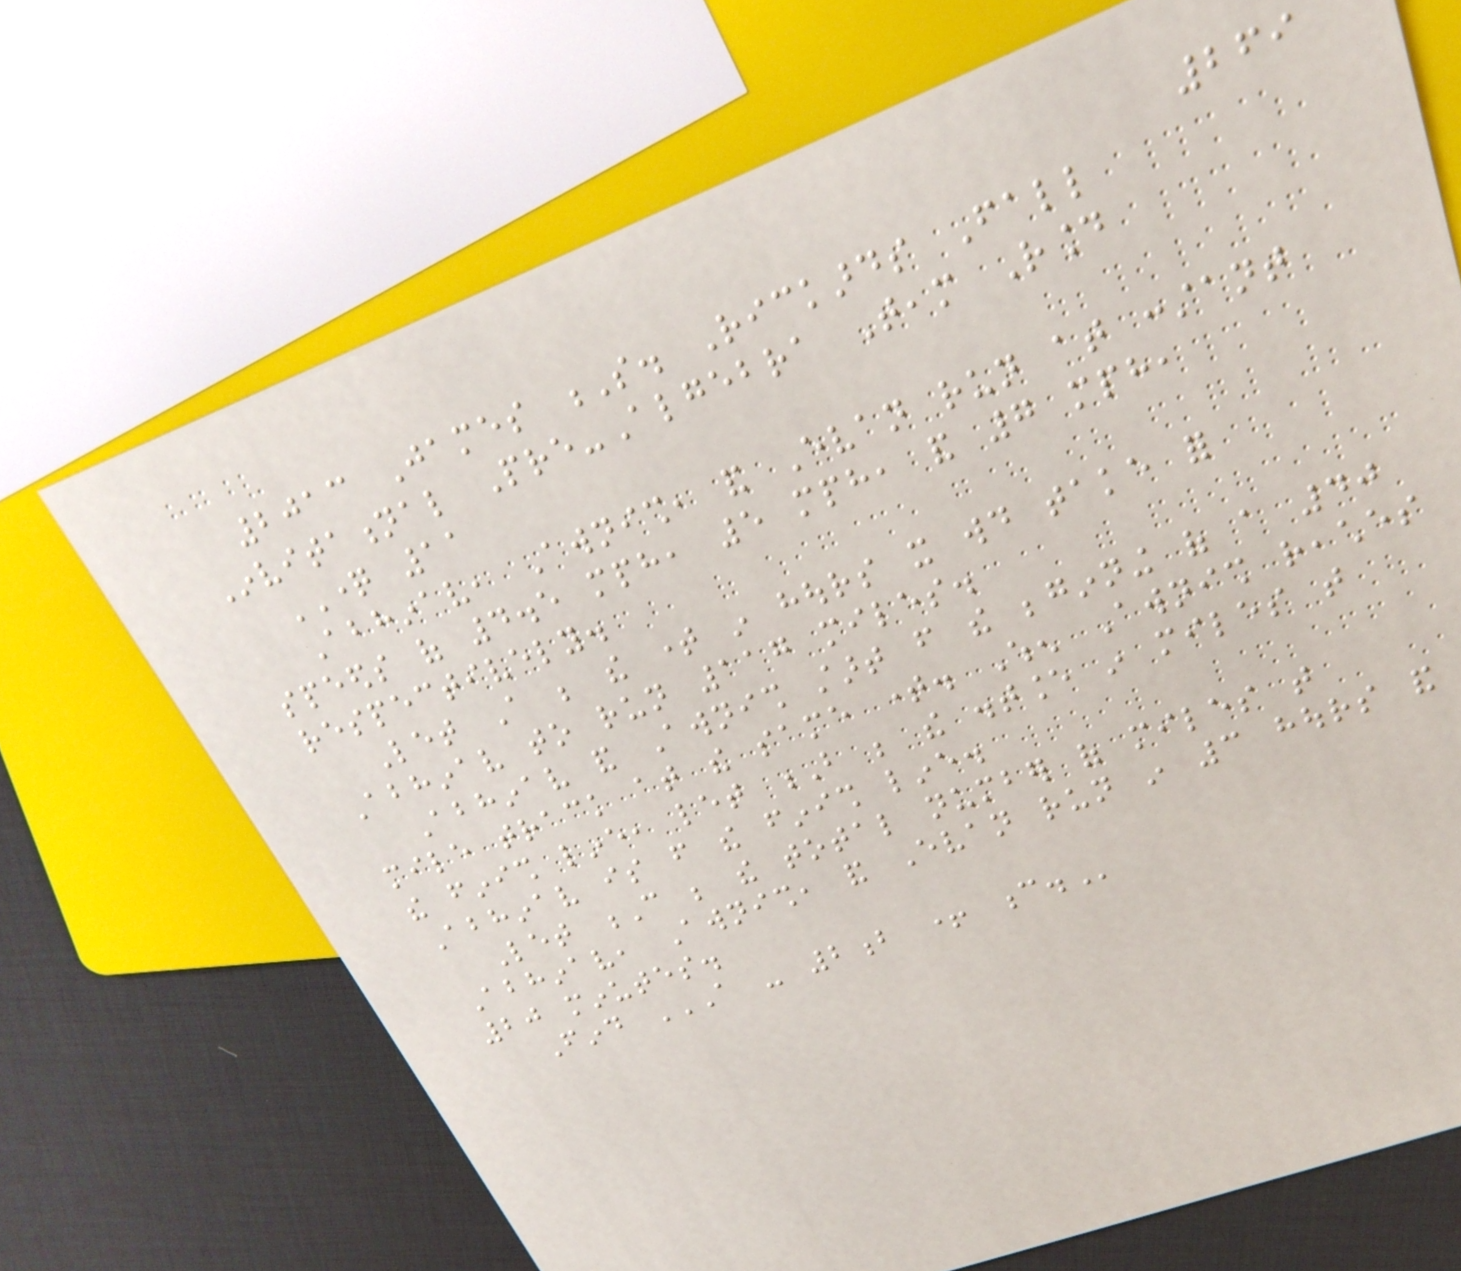269
2013 James S. Rickards Fall
Invitational Pre-Algebra Team Round
QUESTION 11
Abhinav, Awnish, and Evan run at constant
speeds of 4.5 mph, 5 mph, and 7 mph,
respectively.
Let A be the time in hours it would take for
Abhinav to run 117 miles.
Abhinav and Awnish start from the beginning of a 40
mile track at the same time. When Awnish reaches
the finish line, let B be the distance in miles that
Abhinav is from the finish line.
Let C be the total number of miles that
Abhinav, Awnish, and Evan run in 3 hours and
20 minutes.
Find A - 2B + C.
